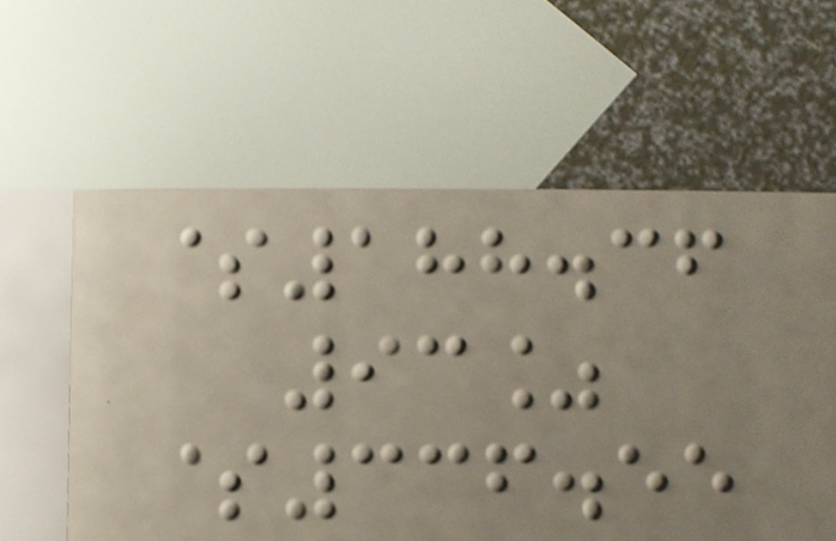$188.36
93%
$336.55
